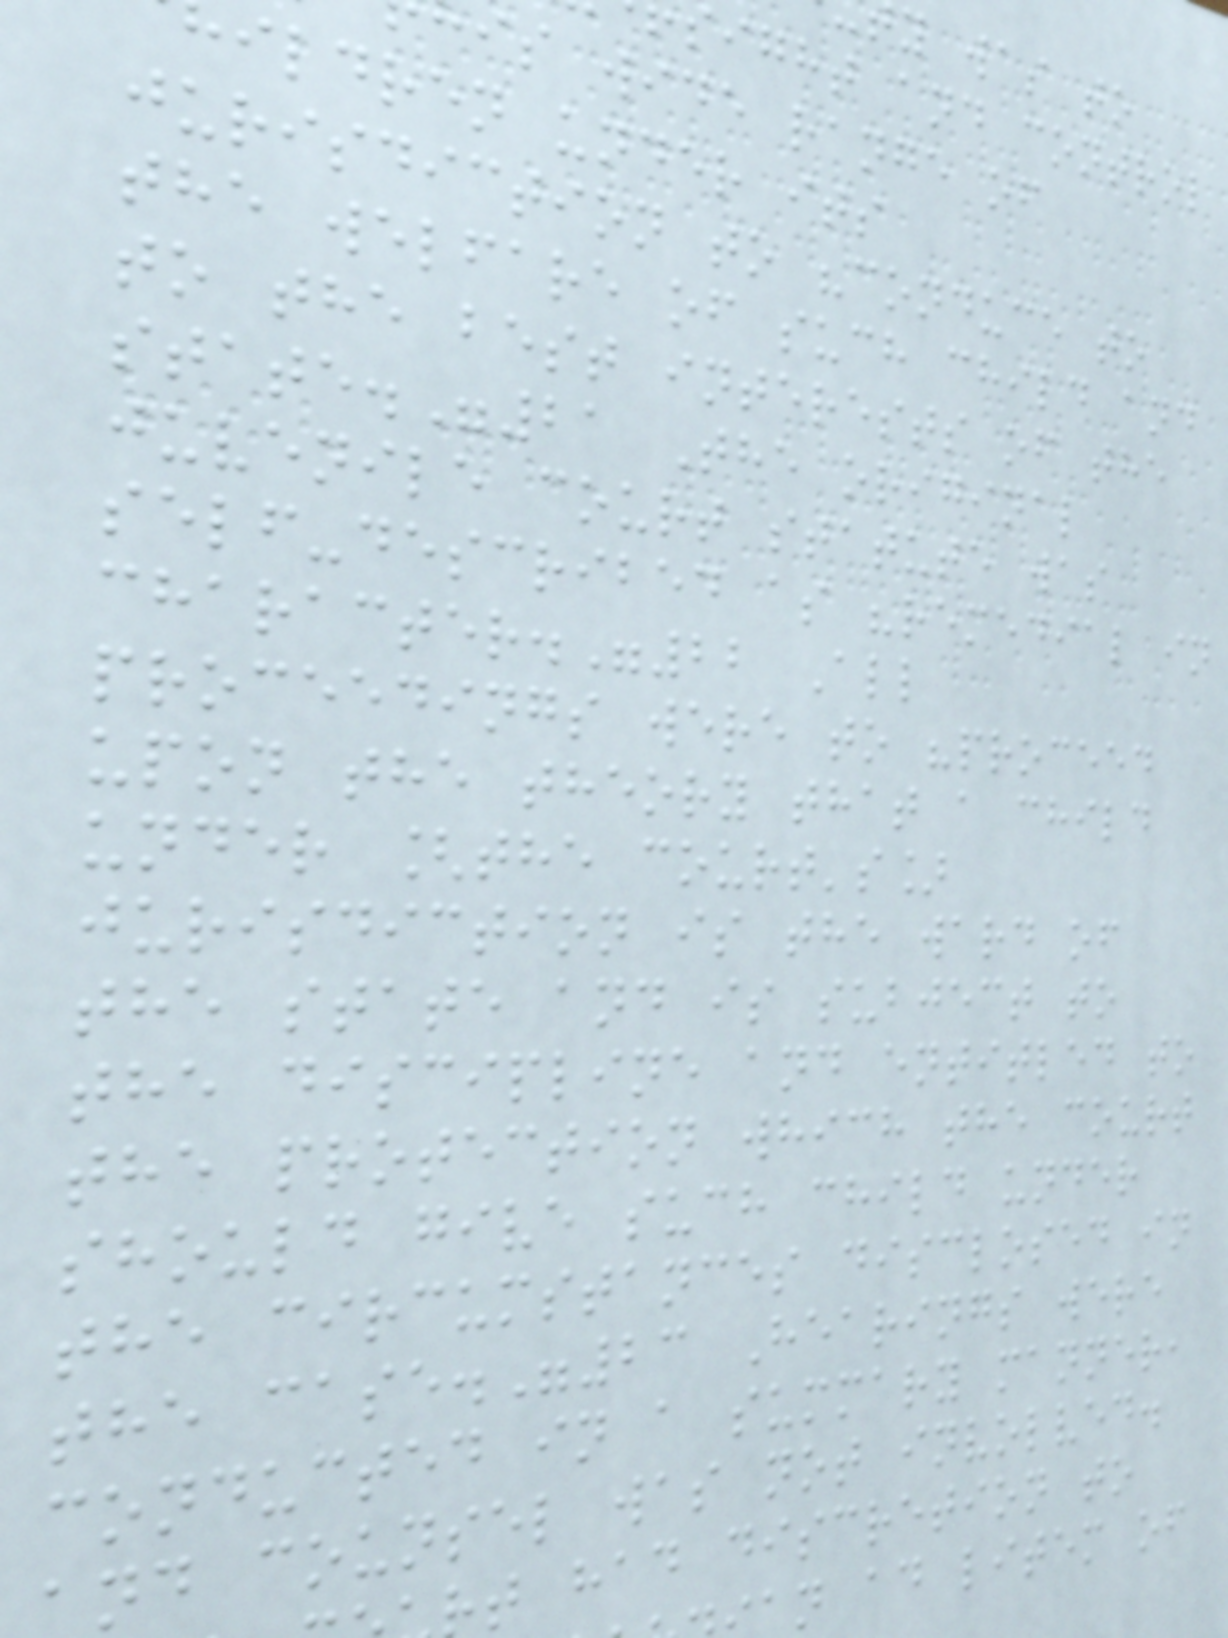y was to
ight and control
is wide range of
ildren under its
jurisdiction to "conduce to
the welfare of such child and
to the best interests of the
state."21 The original
juvenile court statute was
self-described as "remedial in
character."22 All
proceedings were to "proceed
upon the theory that a child
under [the court's]
jurisdiction is the ward of
the state and is subject to
the discipline and entitled to
the protection which the court
should give such child under
the circumstances disclosed in
the case."23 Hearings were
conducted in a summary manner,
nd counsel was not involved.
t had discretion to
n ad litem of
